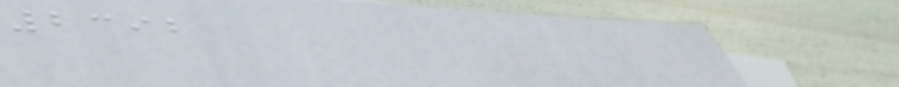2392
